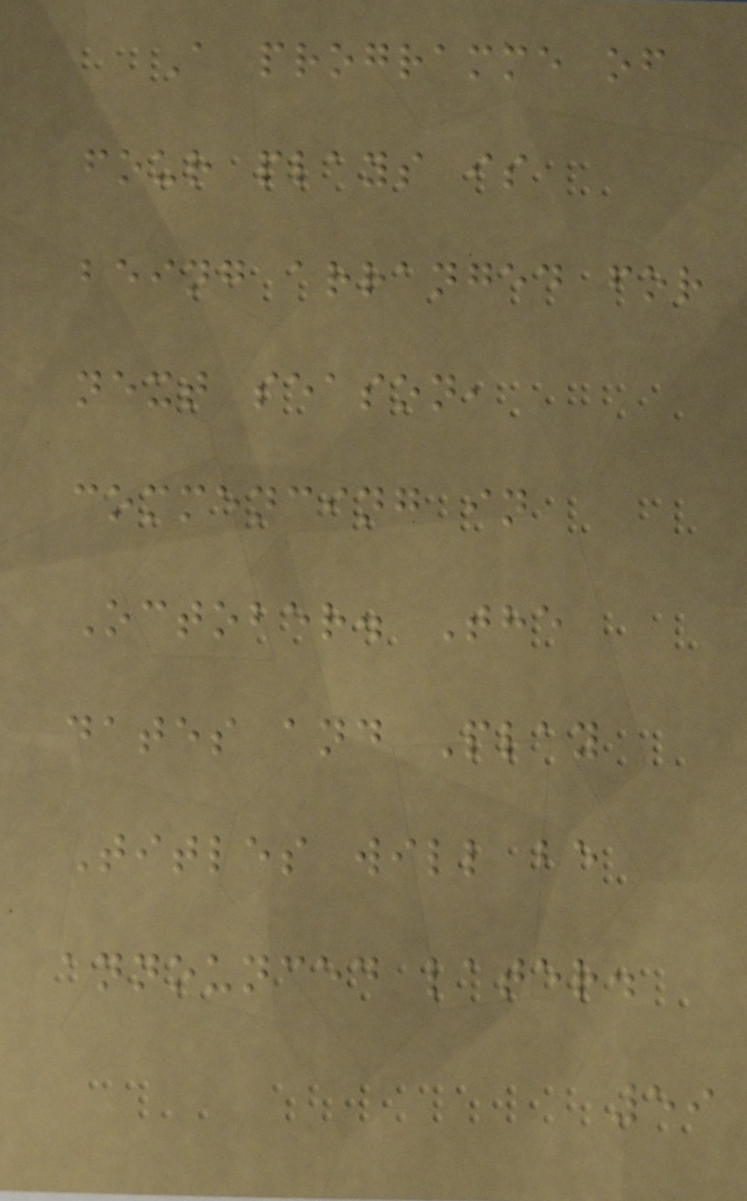A programme of
four plays is
being arranged for
next season,
commencing in
October. The
dates and Play
Titles will be
announced later.
59
